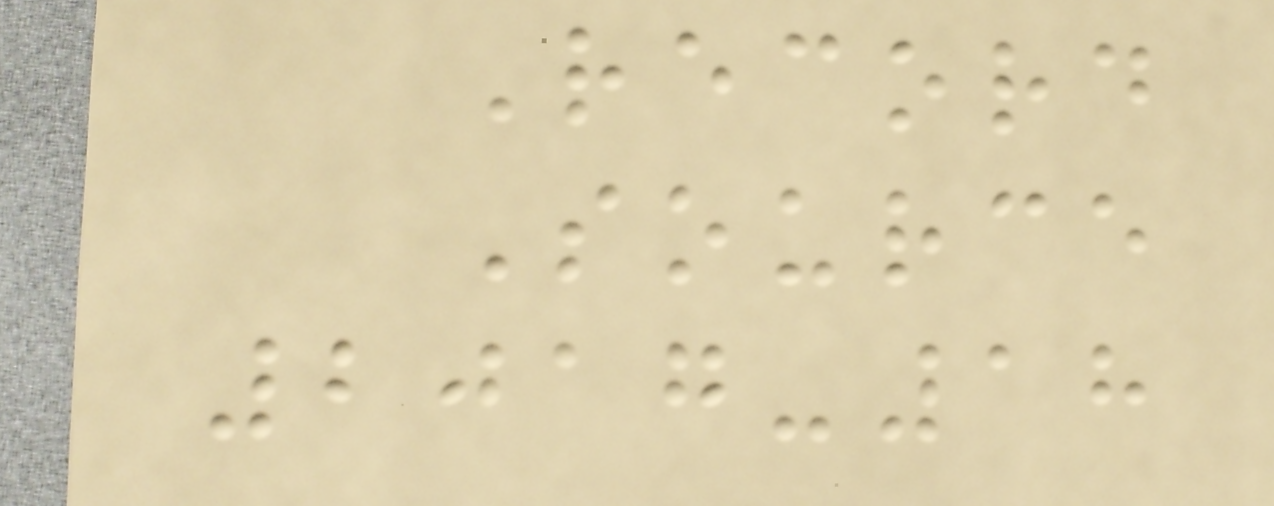Record
Source
2017-18
